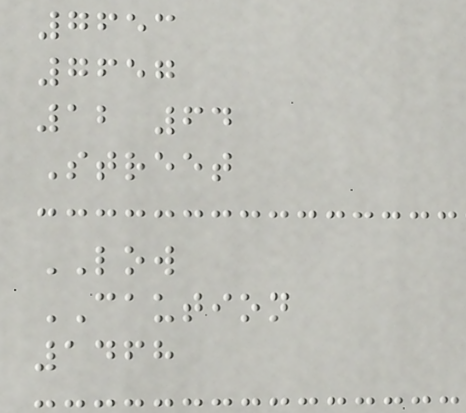7653
7657
12 64
Street
LOW
CAUTION
1468
